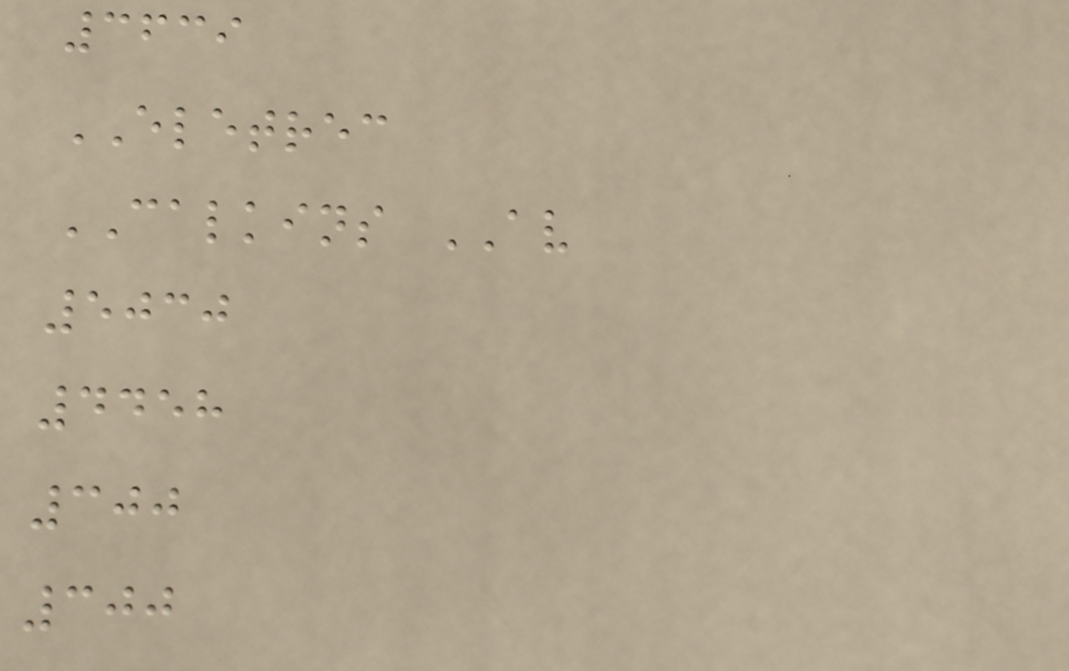3639
ELETREC
CALKINS AV
5030
4458
300
300
